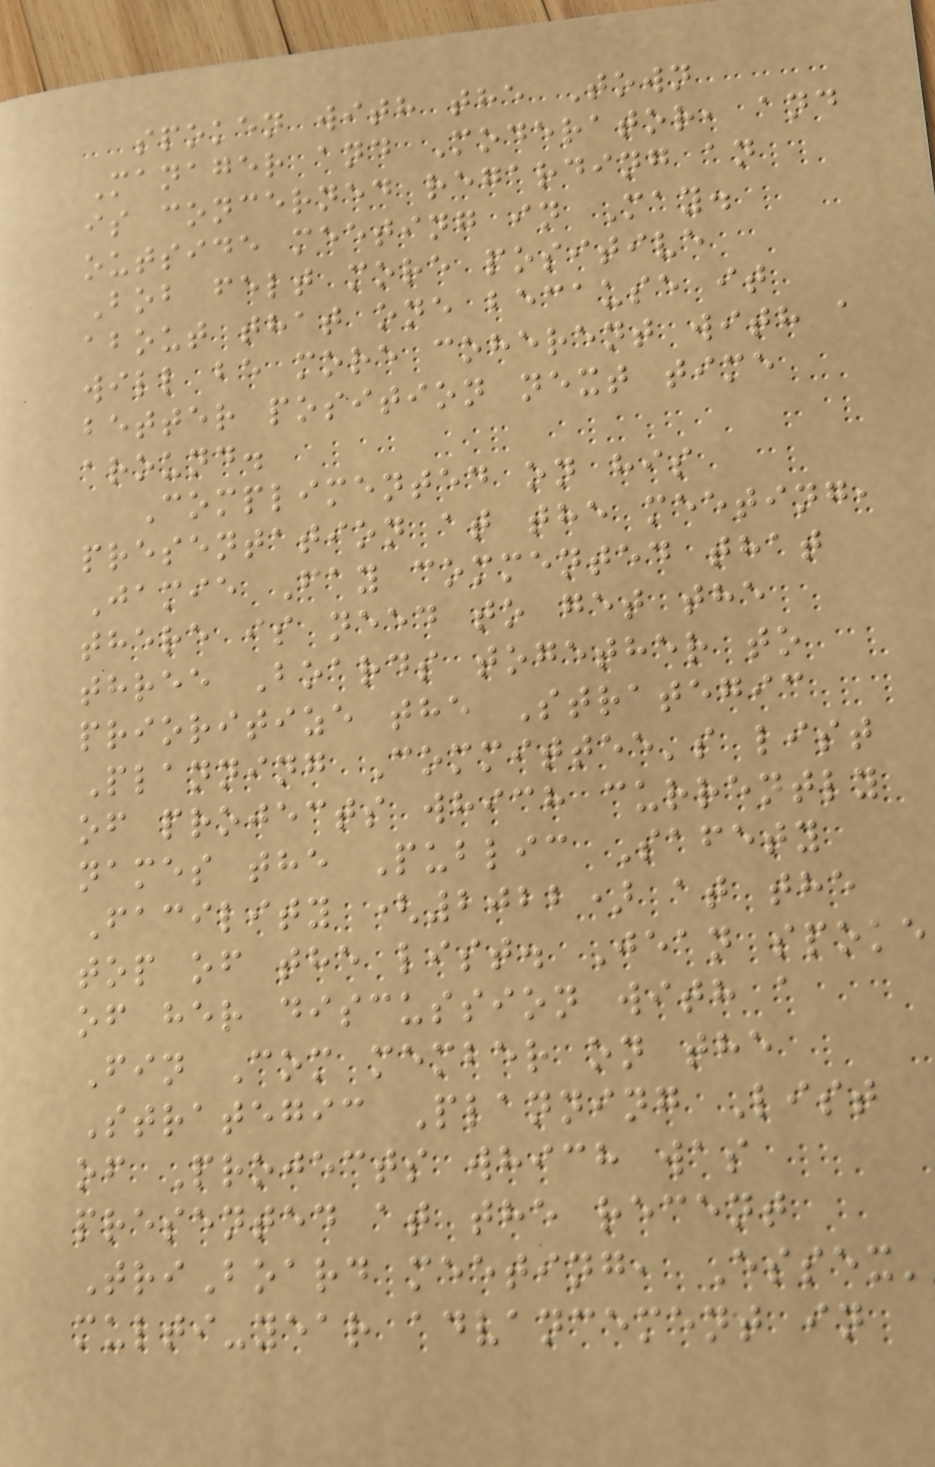spoken with the Town
Manager and Moderator, and
is concerned regarding an
outside meeting in May.
Bob felt more positive
about that one because it
will be more coherent with a
better position next time
around.
Complimented on his
presentation at the meeting,
Jamie Fay commented that
there is need to get the
three Boards together to
prioritize the Strategic
Planning Committee's list
of projects which currently
names the Public Safety
Facility (2022) at the
top of the list. Jean spoke
of her discussion with a
Fin Com member on the
Strategic Planning List
of Projects which was
presented at the recent
TriBoard meeting, Essex'
multi-year advancement in
